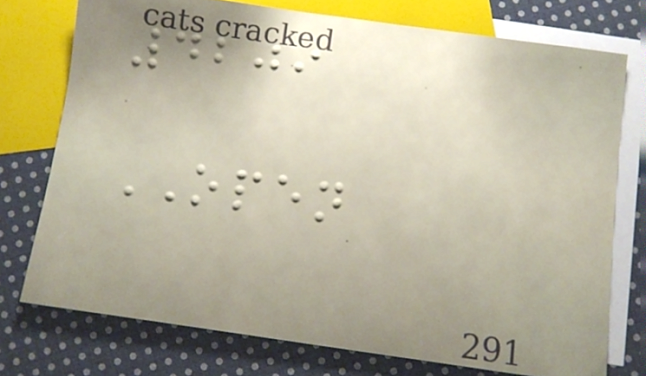4209
OPEN
